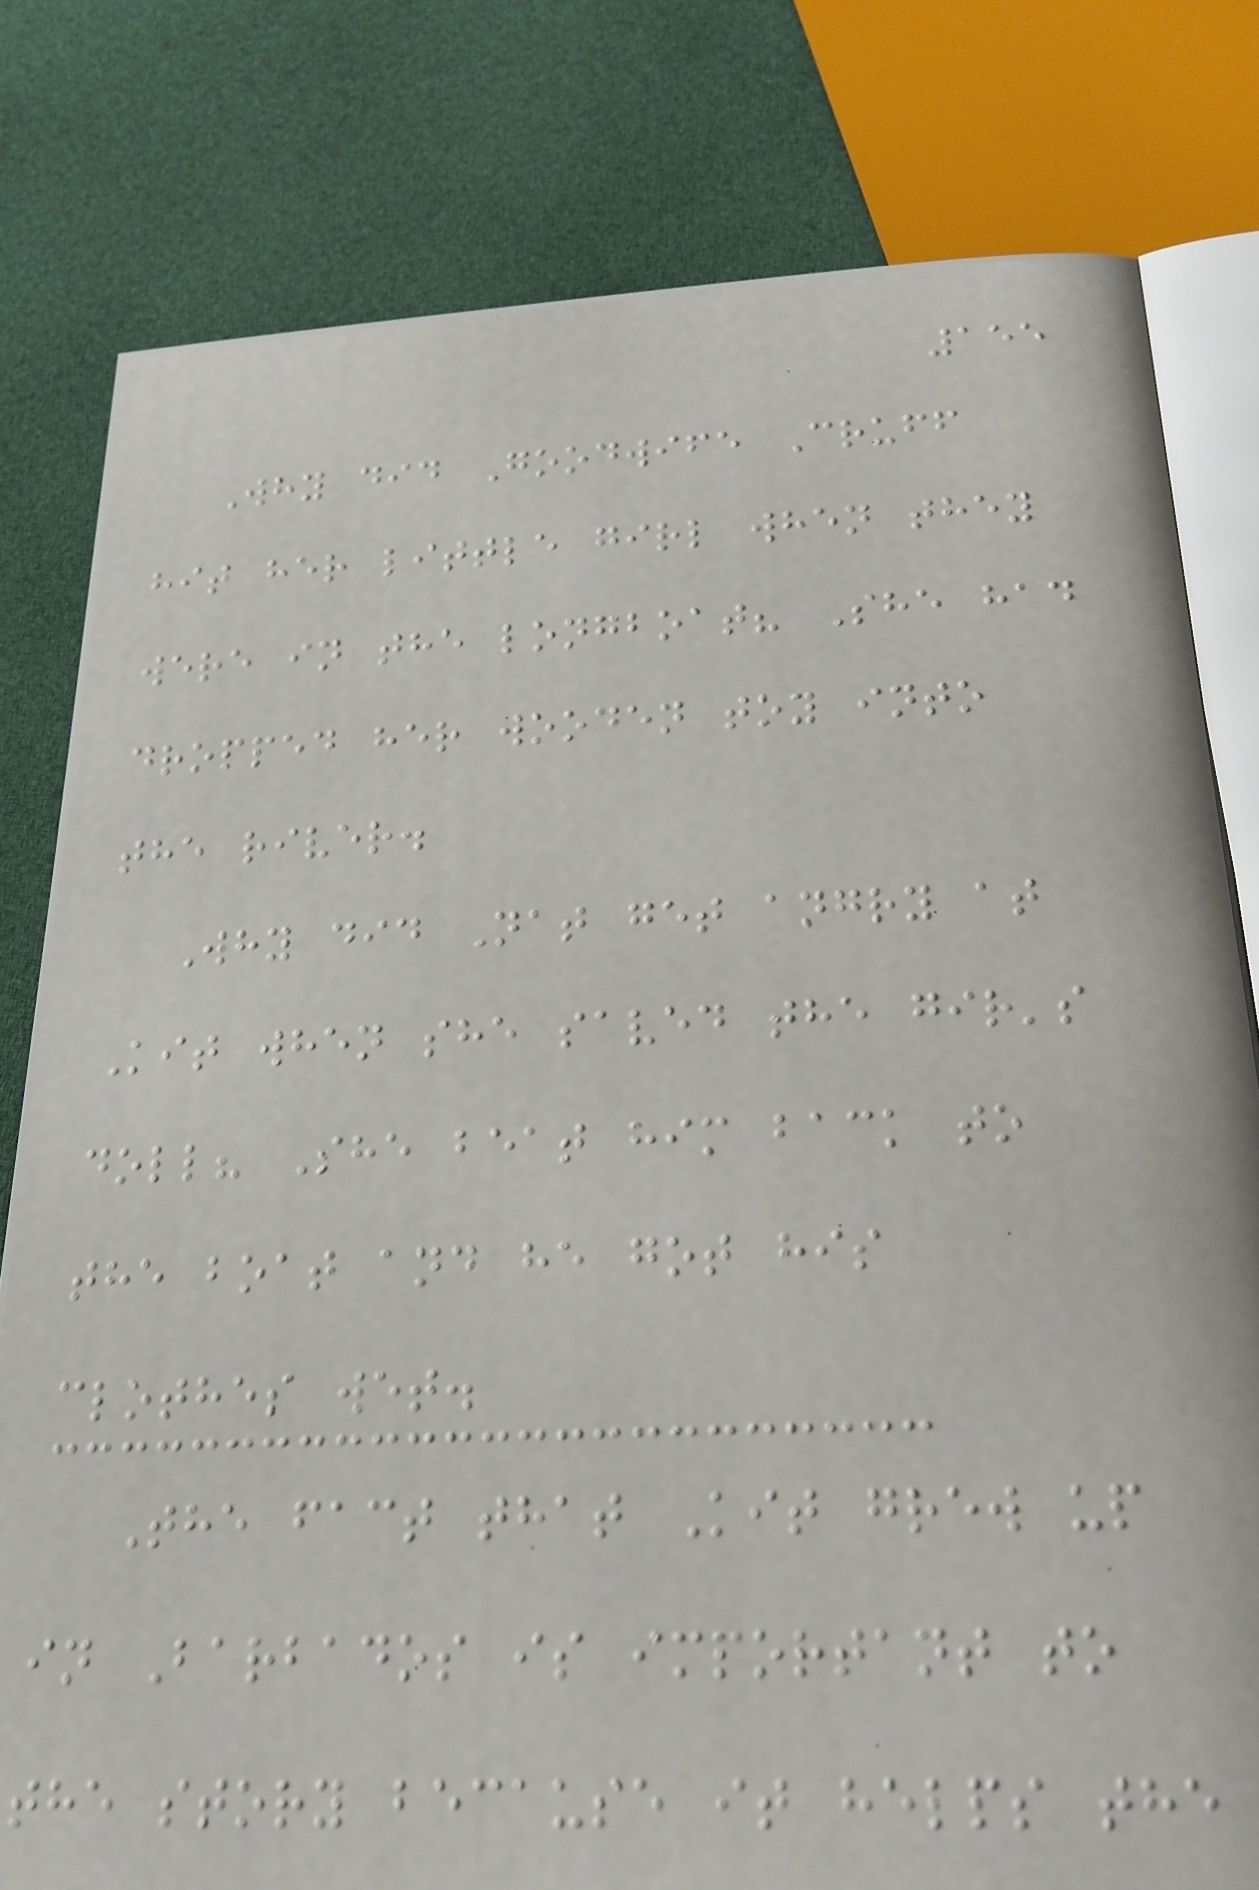155
Why did Goodwife Cruff
hit her little girl when they
were in the longboat? She had
dropped her wooden toy into
the river.
Why did Nat get angry at
Kit when she saved the gir's
doll? She beat him back to
the boat and he got his
clothes wet.
The fact that Kit grew up
in Barbados is important to
the story because it helps the
